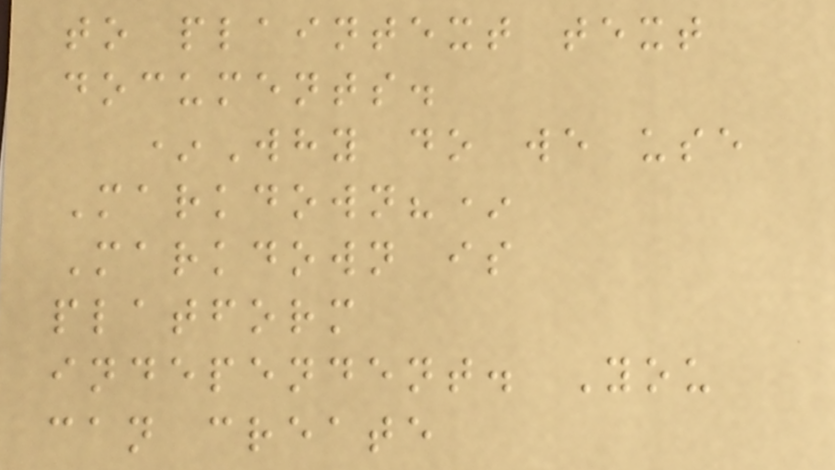to plaintext text
documents.
*Why do we use
Markdown?*
Markdown is
platform
independent. You
can create
